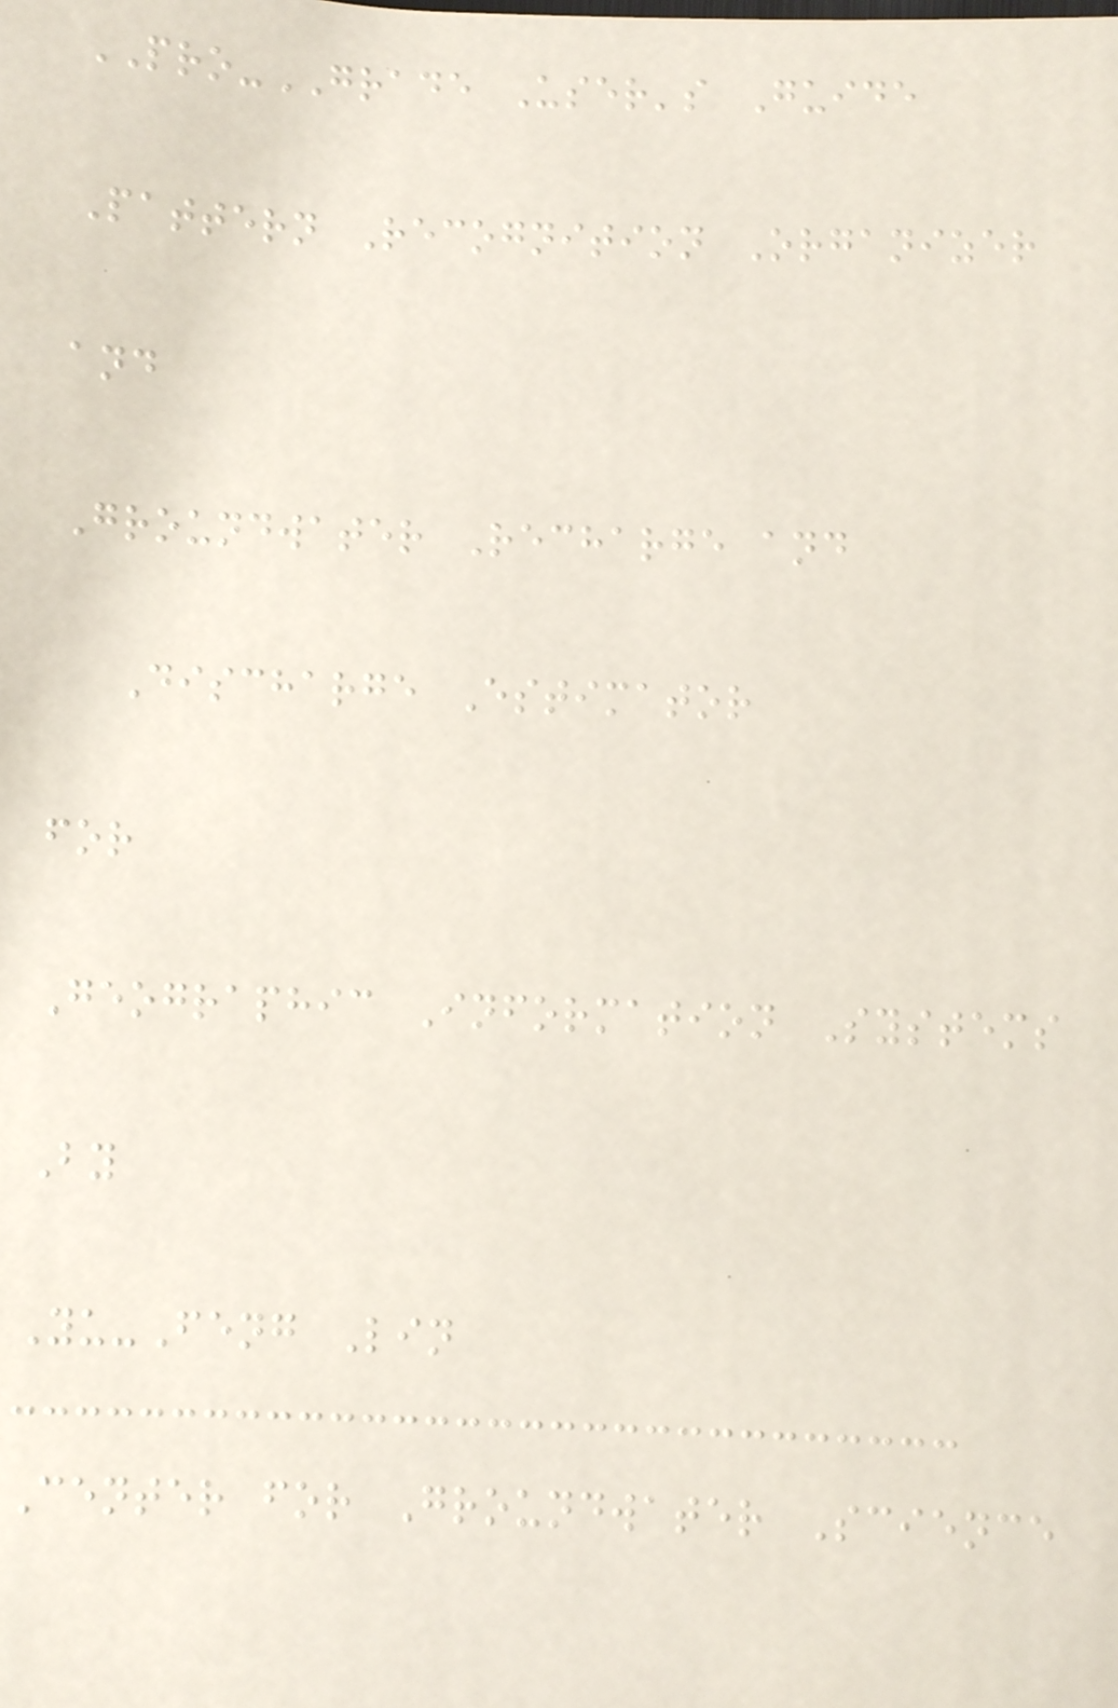PRO-GRADE User's Guide
Pattern Recognition Organizer
and
Groundwater Recharge and
Discharge Estimator
for
Geographic Information Systems
By
Yu-Feng Lin
Center for Groundwater Science
